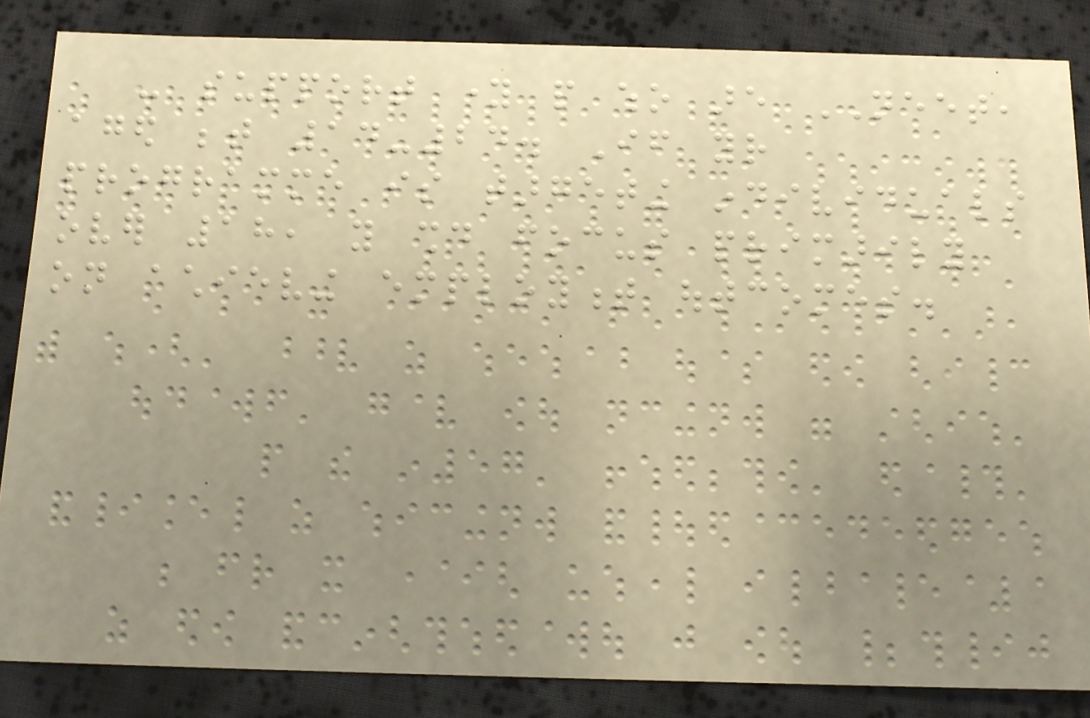- support young people who are NEET,
aged between 14-24. If your
programme is targeting individuals
over 18, you should focus primarily
on achieving employment outcomes.
